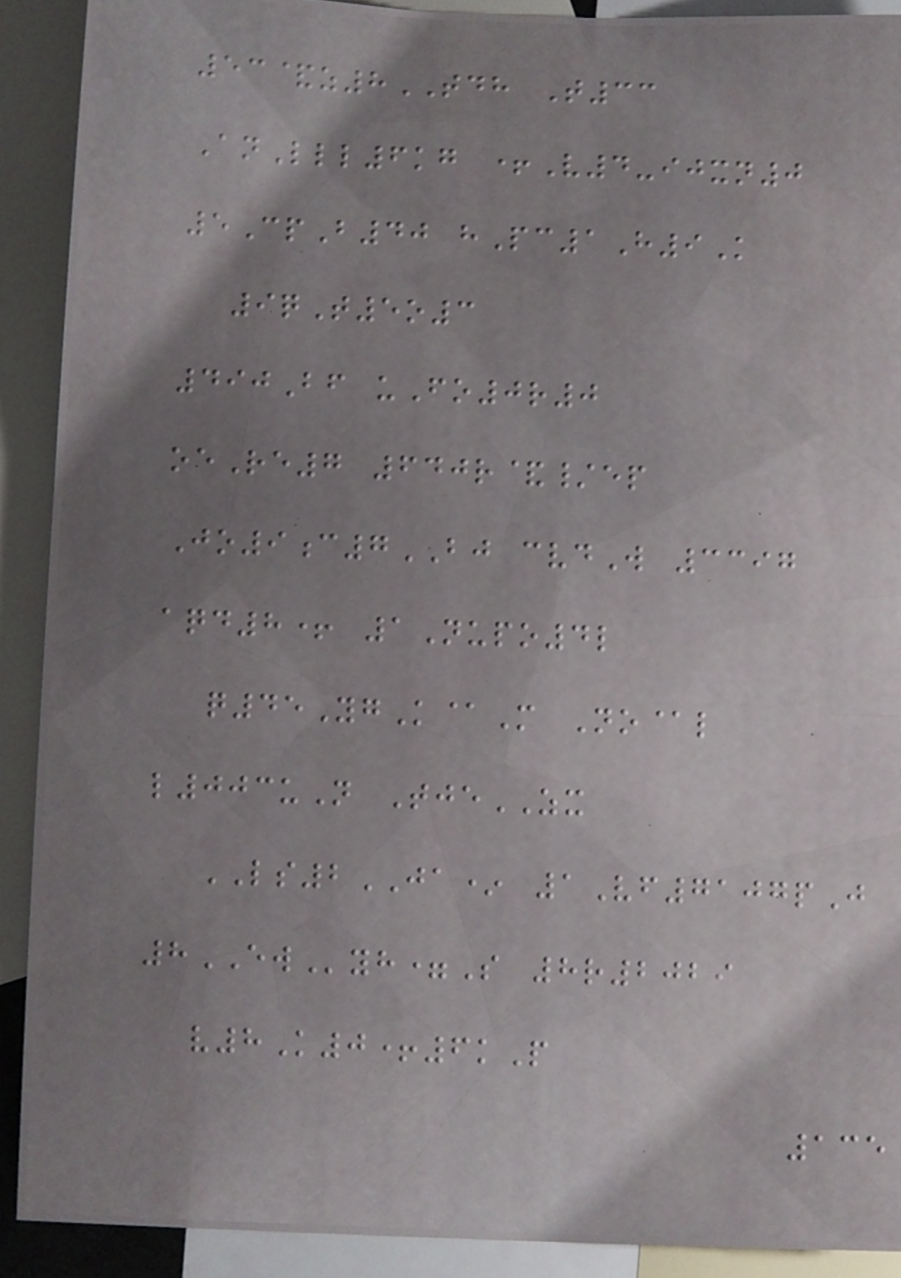53&z8TDH T33
AnLll6kg +V4-ijxn0
5CpB40 hPc1H9K
9qT5o3
490Bf uFo0r0
oeRe7 640r&/ep
Jo9c7BJ cvdW 3397
aqd8+ 1Nupo4l
q45YgK@M No@l
l003uN TjeZX
LS2JA* 1Vf7107pJ
8EWyh=S 8r2029
v8K0+6kP
135
